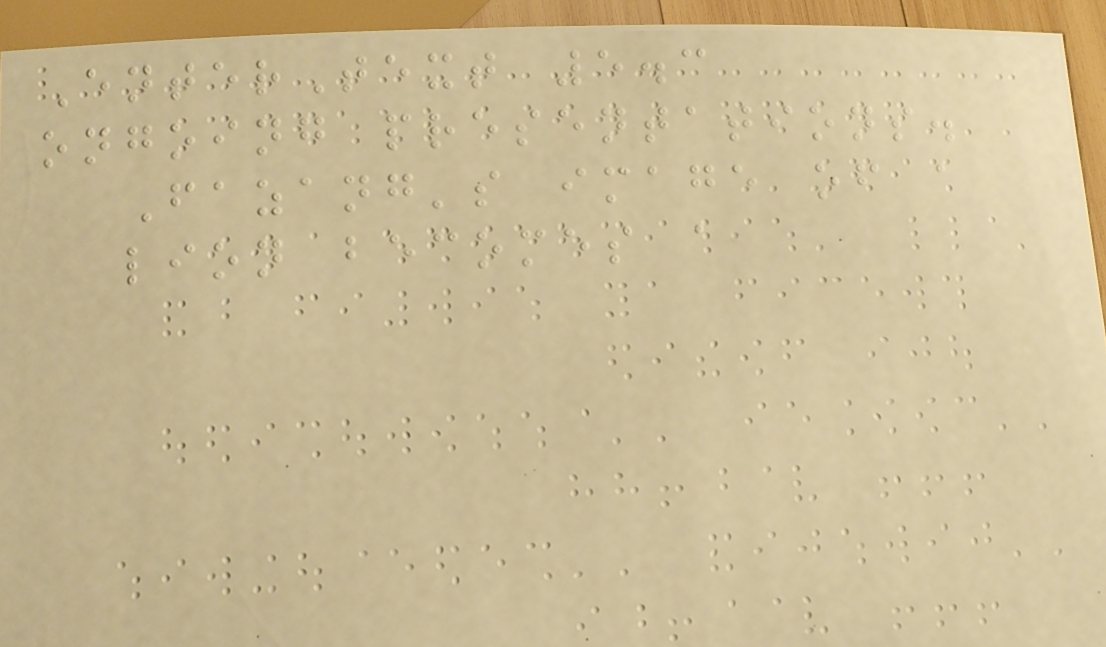EnterText 5.3
ongoing presentations.
Fazang's image of a
lion becomes a
